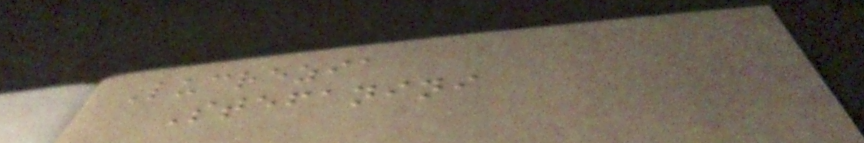Lucrezia
Stefanini
